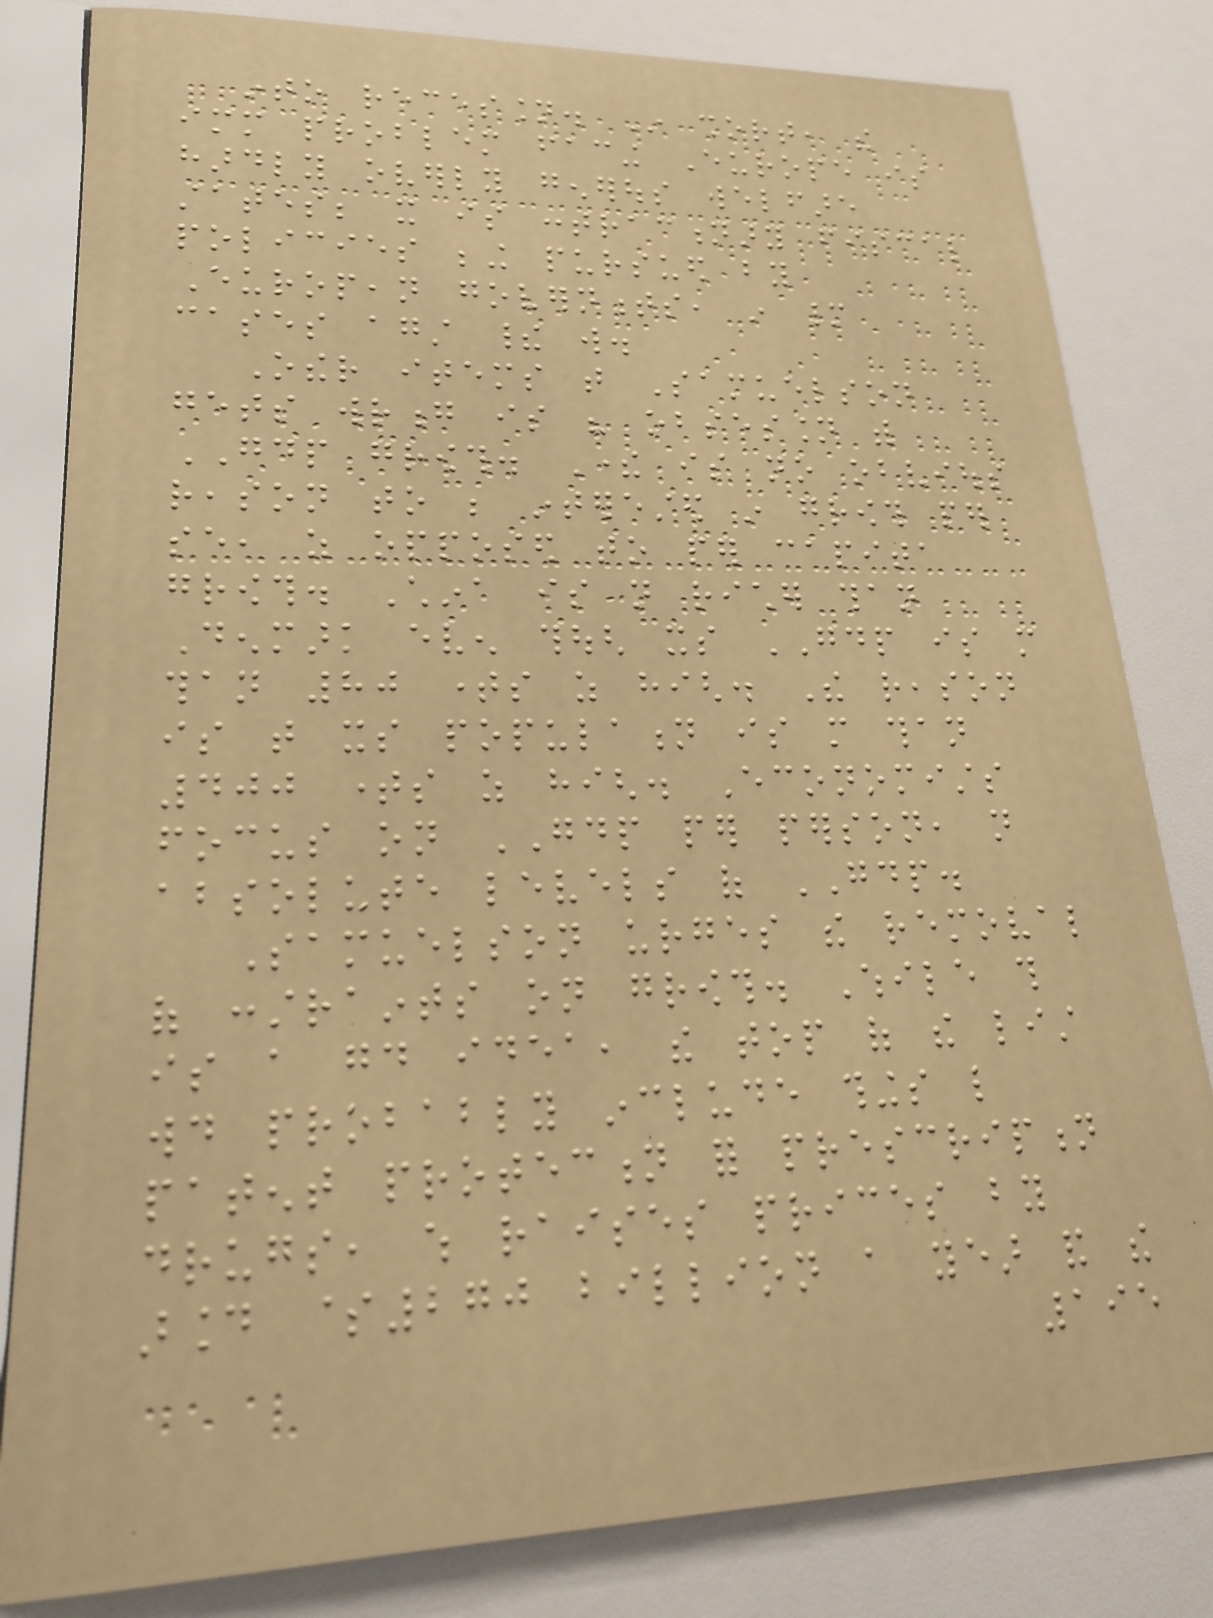into recession. In short, the
immediate problem facing Europe is
hardly overly generous welfare
states; it is contractionary fiscal
policies being pursued by
European governments, in many
cases against their will.
Other items that Samuelson
gets wrong is his obsession with
GDP growth. There is no obvious
reason to be interested in growth per
se, as opposed to per capita
growth. China is not richer than
Denmark even though its GDP is more
than 80 times as high. The reason
is that its population is more than
400 times as high. Economists
focus on GDP per person, not
absolute levels of GDP.
Samuelson urges the removal
of constraints on growth. While this
is a good idea, the top of the list
would probably include things like
patent protection for prescription
drugs, which raises prices by
around $270 billion a year and the
195
